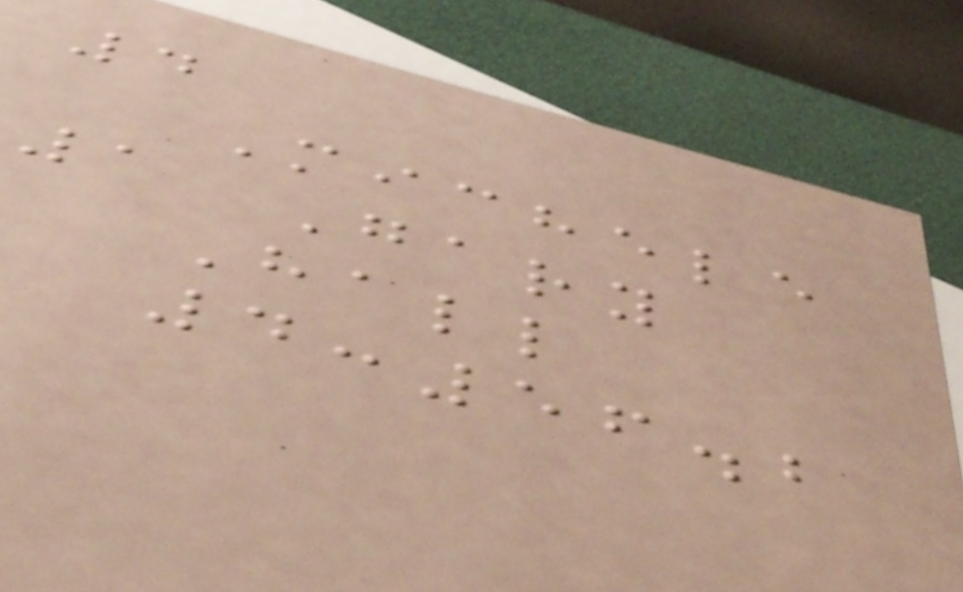4
Michele
1 Gary
Hall
4:56.2
